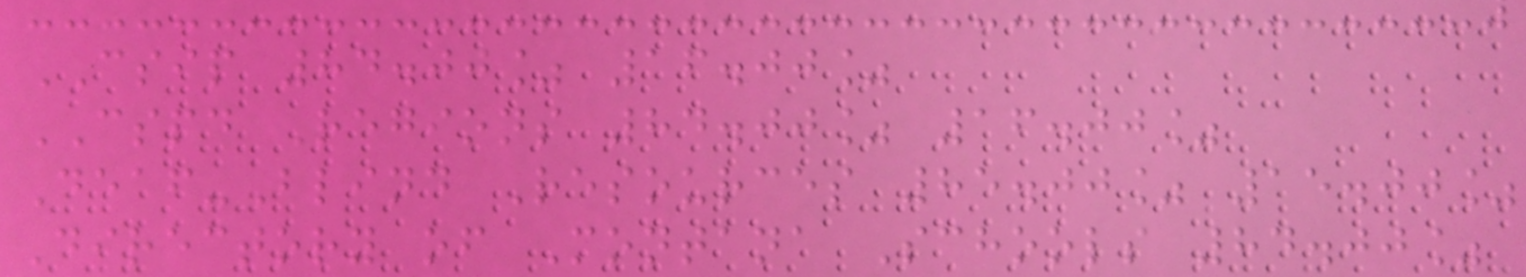CSIP 84.00% 16.00%
CSPD Regions 84.00% 16.00%
Deaf-Blind Resources 85.00% 15.00%
Directory of Montana Schools 84.00%
